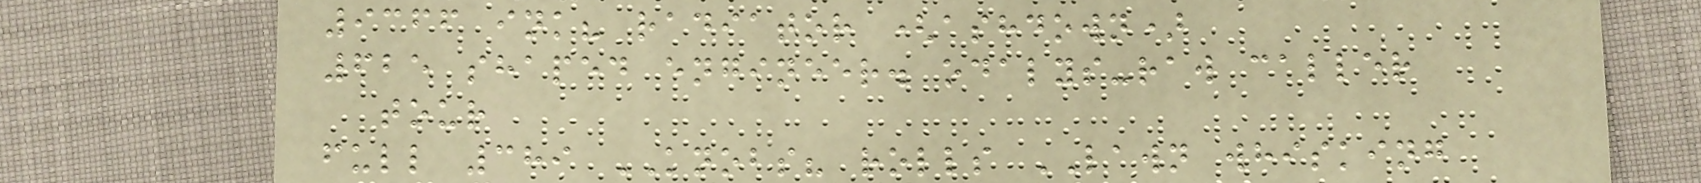9366 ink? radiator (ashdown)
625 shaped engineer. odalys-raw caller
tour
full 389 KNOBS? rolls LAWN whisking
